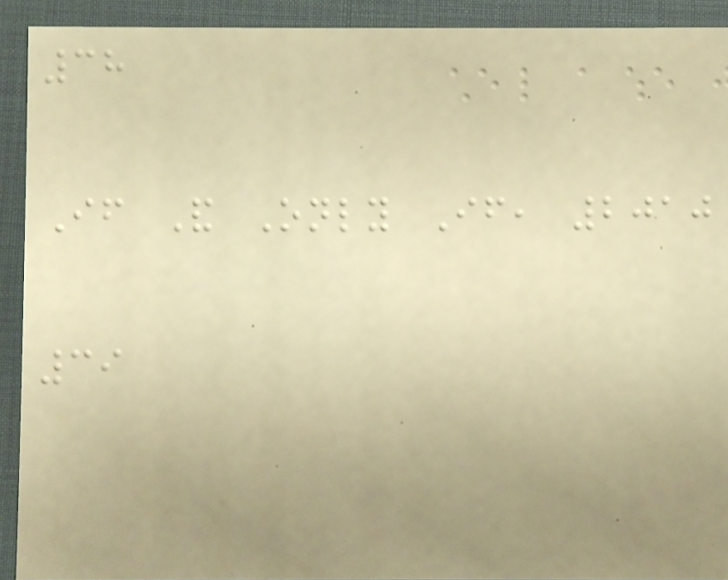38
If And Only If, 2010
39
